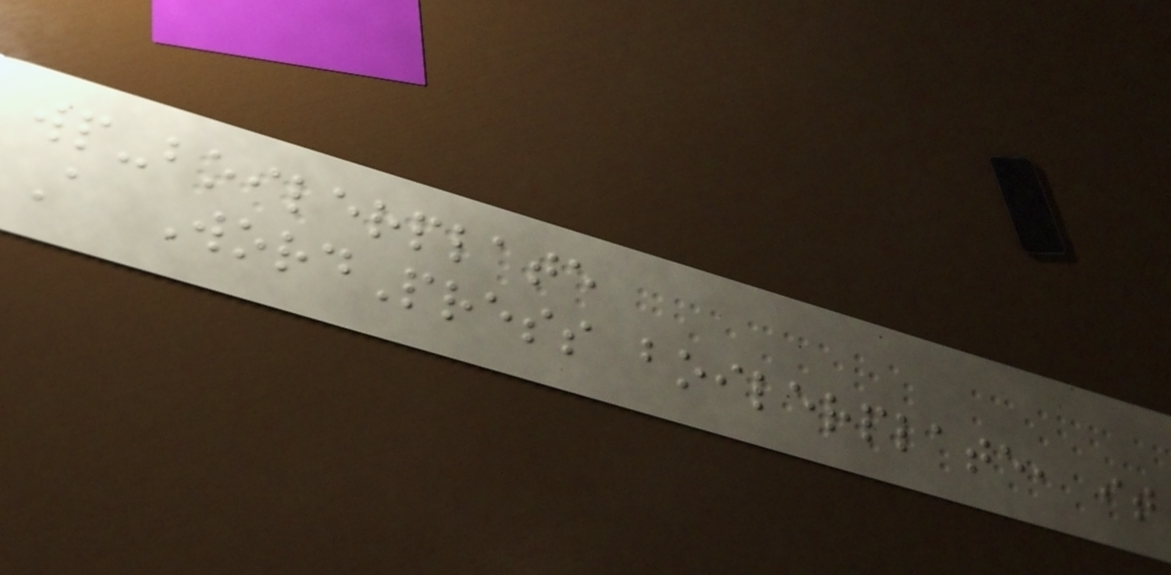wp-boilerplate
A WordPress boilerplate, it
